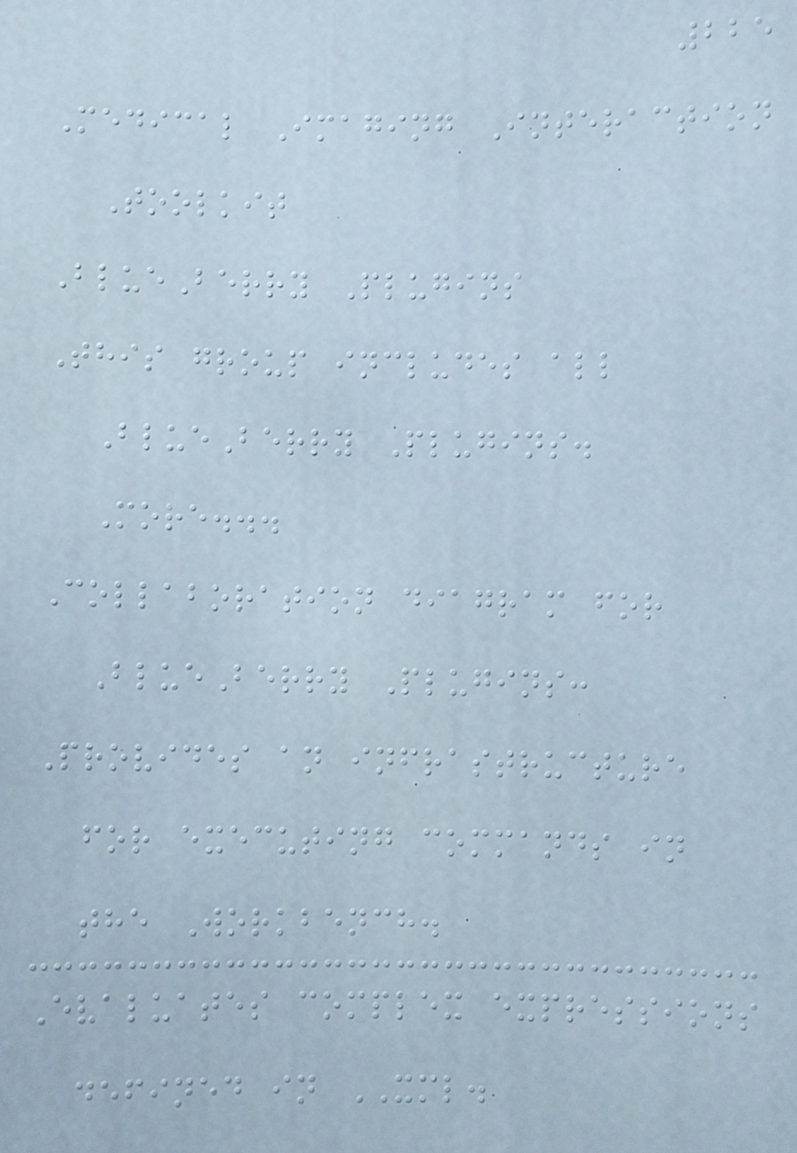225
Medical Imaging Interaction
Toolkit
BlueBerry Plugins
This group includes all
BlueBerry Plugins.
More...
Collaboration diagram for
BlueBerry Plugins:
Provides an infrastructure
for executing commands in
the Workbench.
Evaluates complex expressions
defined in XML.
